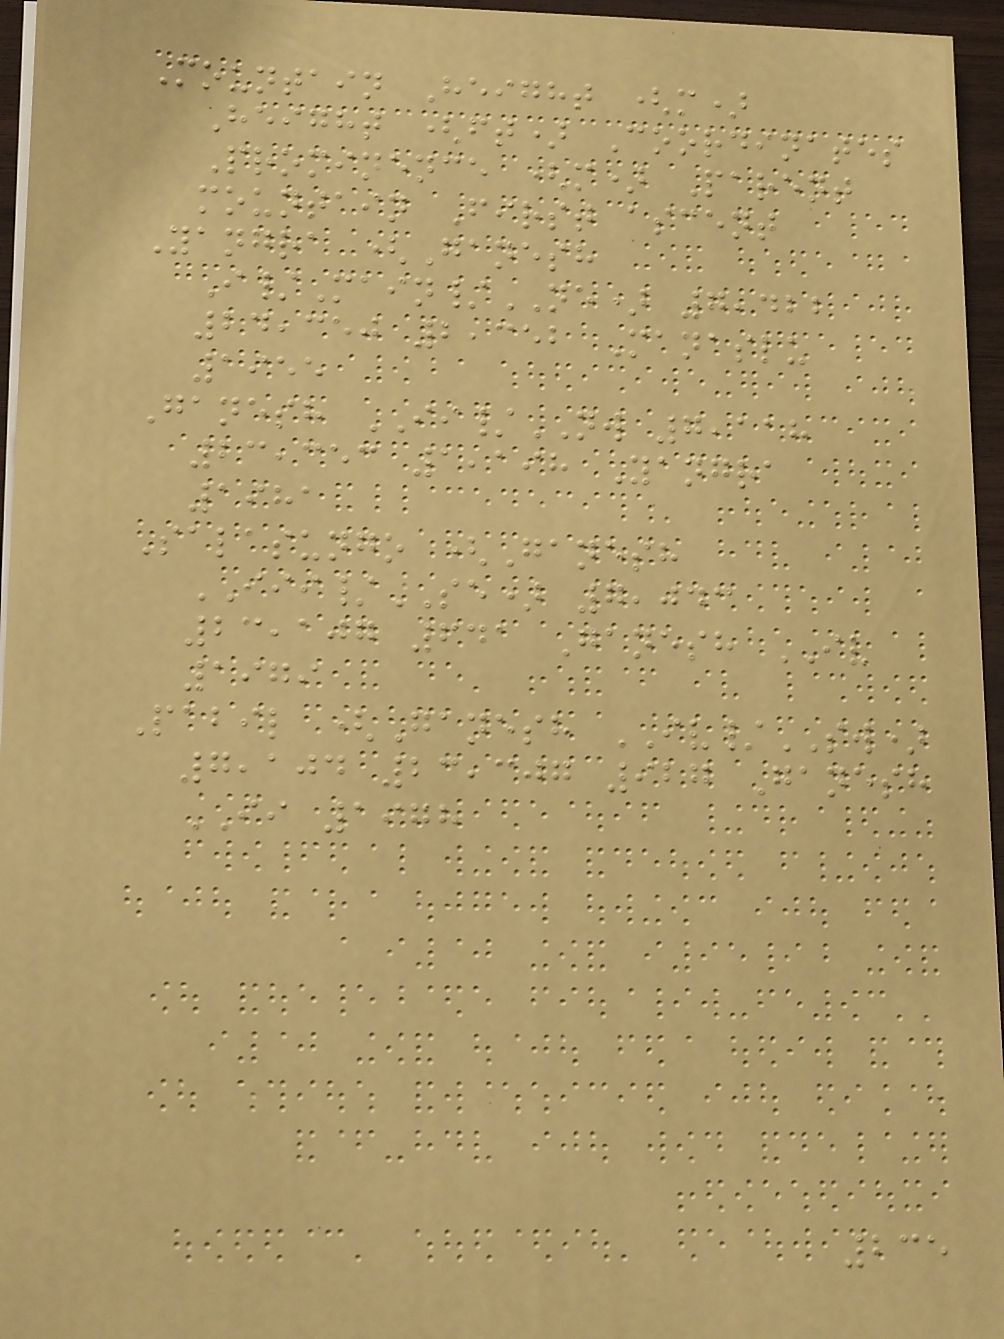Mountain Height (m)
Height (ft) Coordinates
Prominence (m) Parent
mountain First ascent
Yangra (Ganesh
I/Main/NE) 7,422
24,350 2,352 Manaslu
1955
Ganesh II/NW 7,118
23,353 1,198 Yangra
1981
Salasungo (Ganesh
III/SE) 7,043
23,107 641 Ganesh IV
1979
Pabil (Ganesh IV/SW)
7,104 23,307 927 Ganesh
II 1978
235
